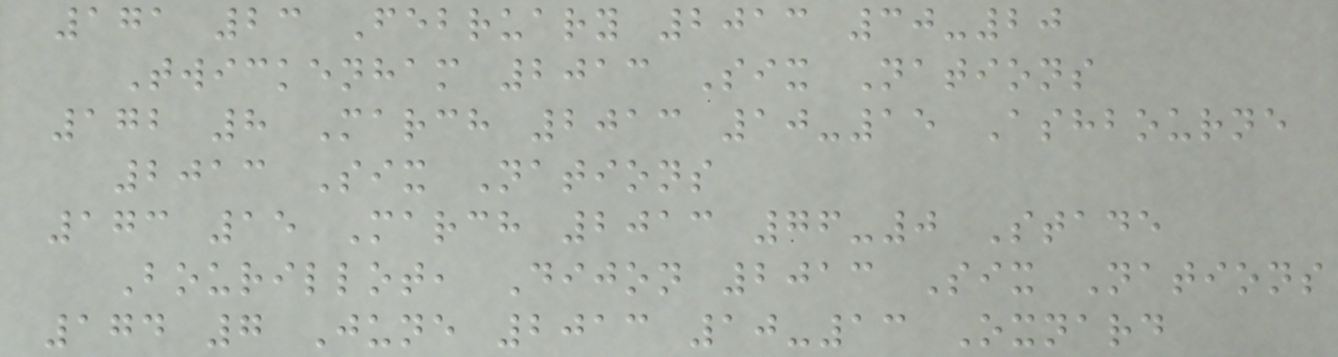171 23 February 2013 30-20
Twickenham 2013 Six Nations
172 8 March 2013 10-15 Ashbourne
2013 Six Nations
173 15 March 2013 76-0 Stade
Bourillot, Dijon 2013 Six Nations
174 7 June 2013 10-13 Oxnard
